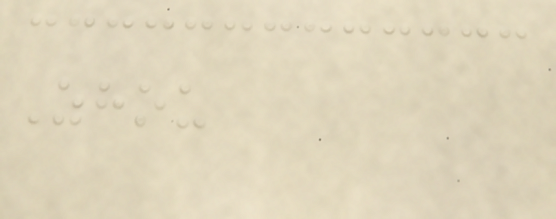Zhou
